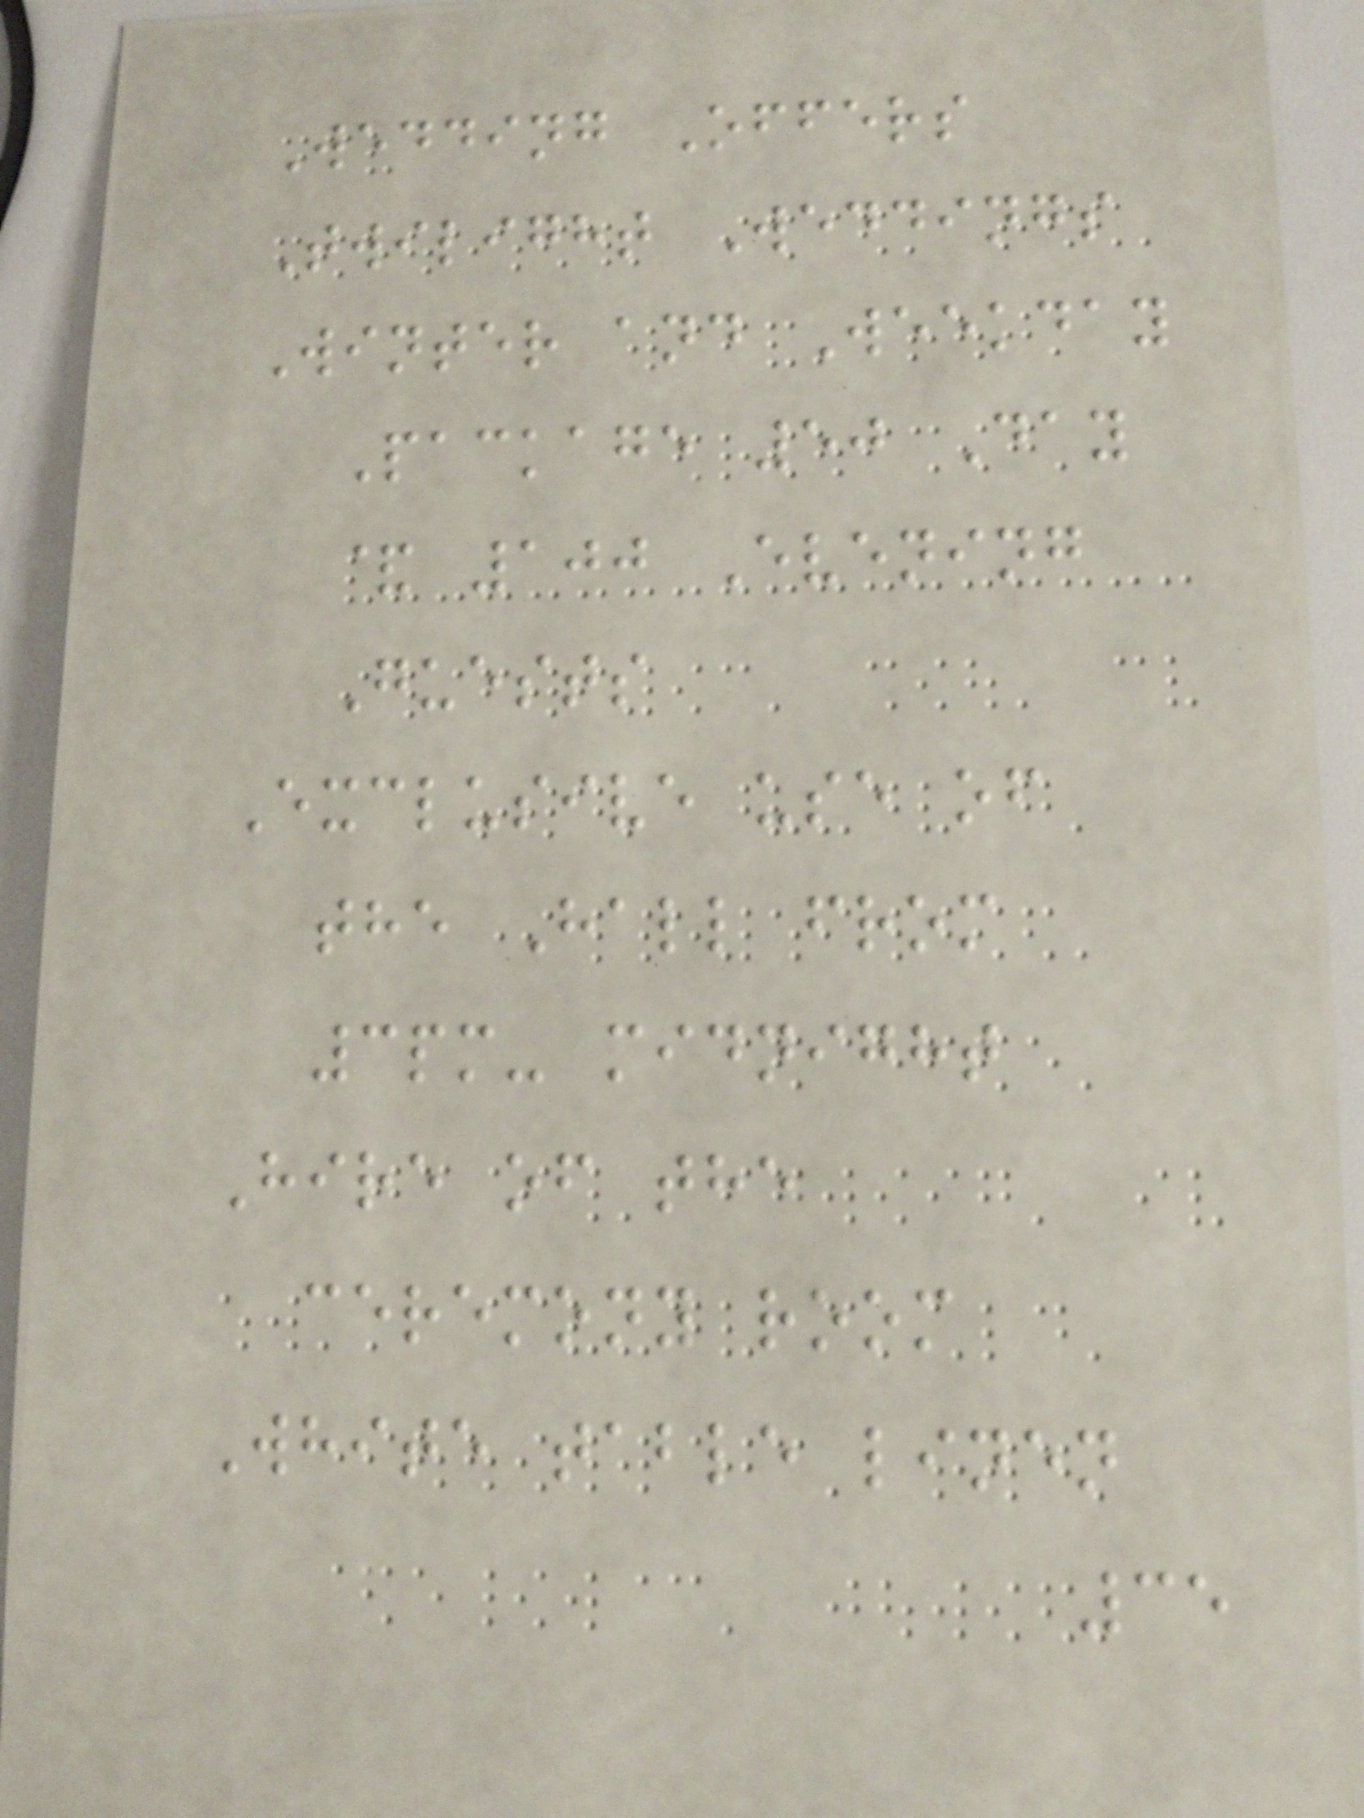Wedding Offers
Twilight Weddings
Winter and Weekday
Package 50 Day
& 100 Evening
Guests
Exclusive use of
the Hall from
3pm- midnight
Hire of the
ceremony room
White table linen
35
